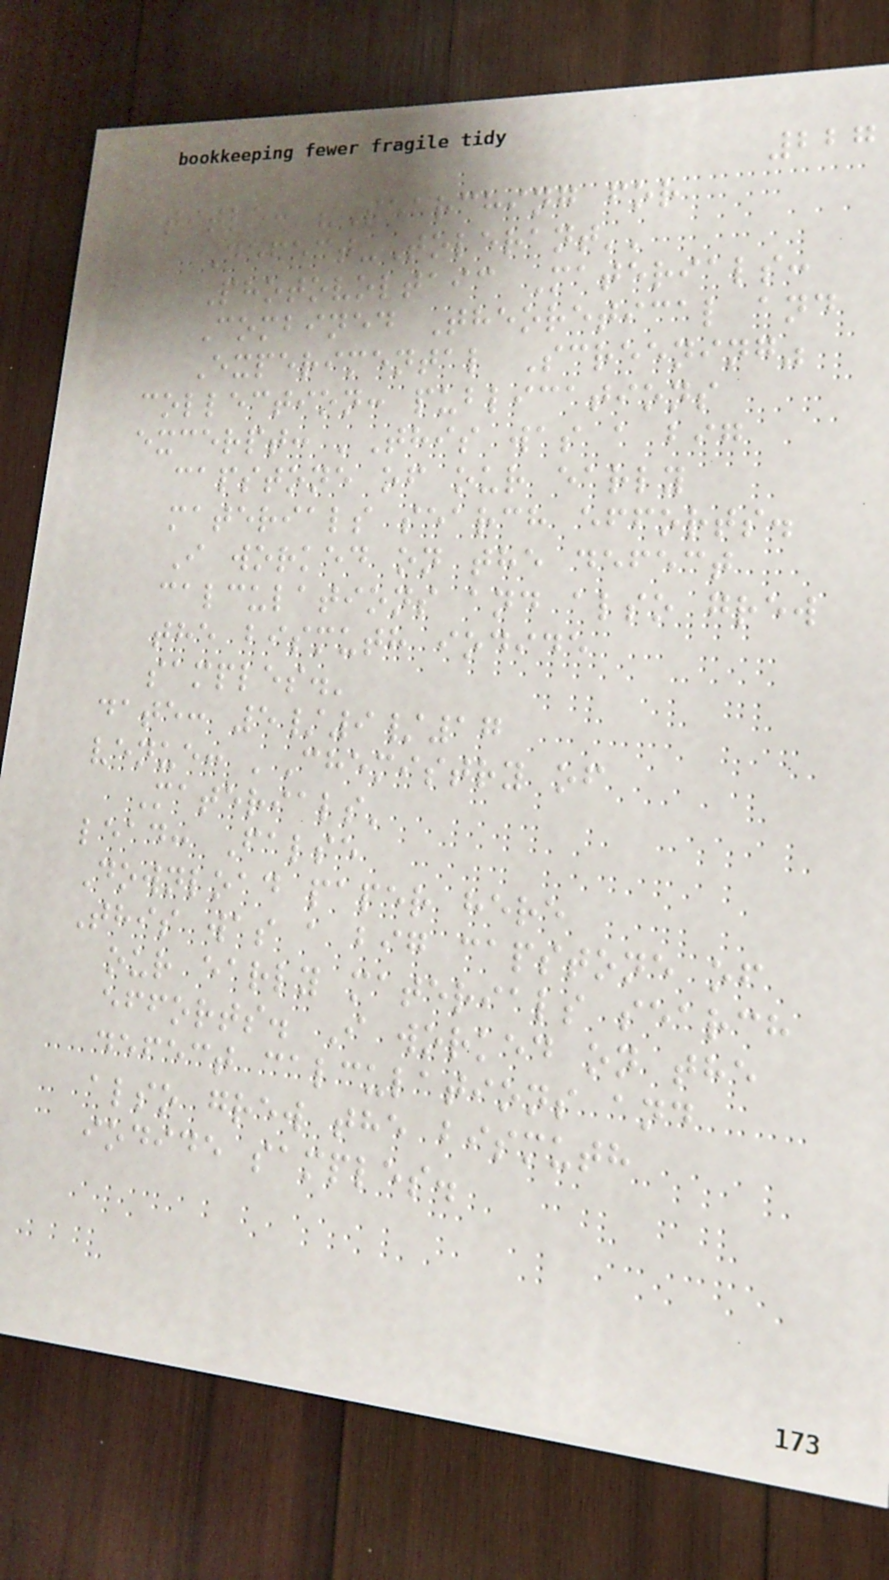227
title: "Searching for
Defect-Tolerant''
Photovoltaic Materials:
Combined Theoretical and
Experimental Screening"
collection: publications
excerpt: 'This was a big
capstone of our early
materials search efforts.
I worked on the defect
calculations and also grew
the bismuth iodide
samples.'
date: 5/9/17
venue: 'Chemistry of
Materials'
lead: False
Download paper here
This was a big capstone of
our early materials search
efforts. I worked on the
defect calculations and
also grew the bismuth
iodide samples.
